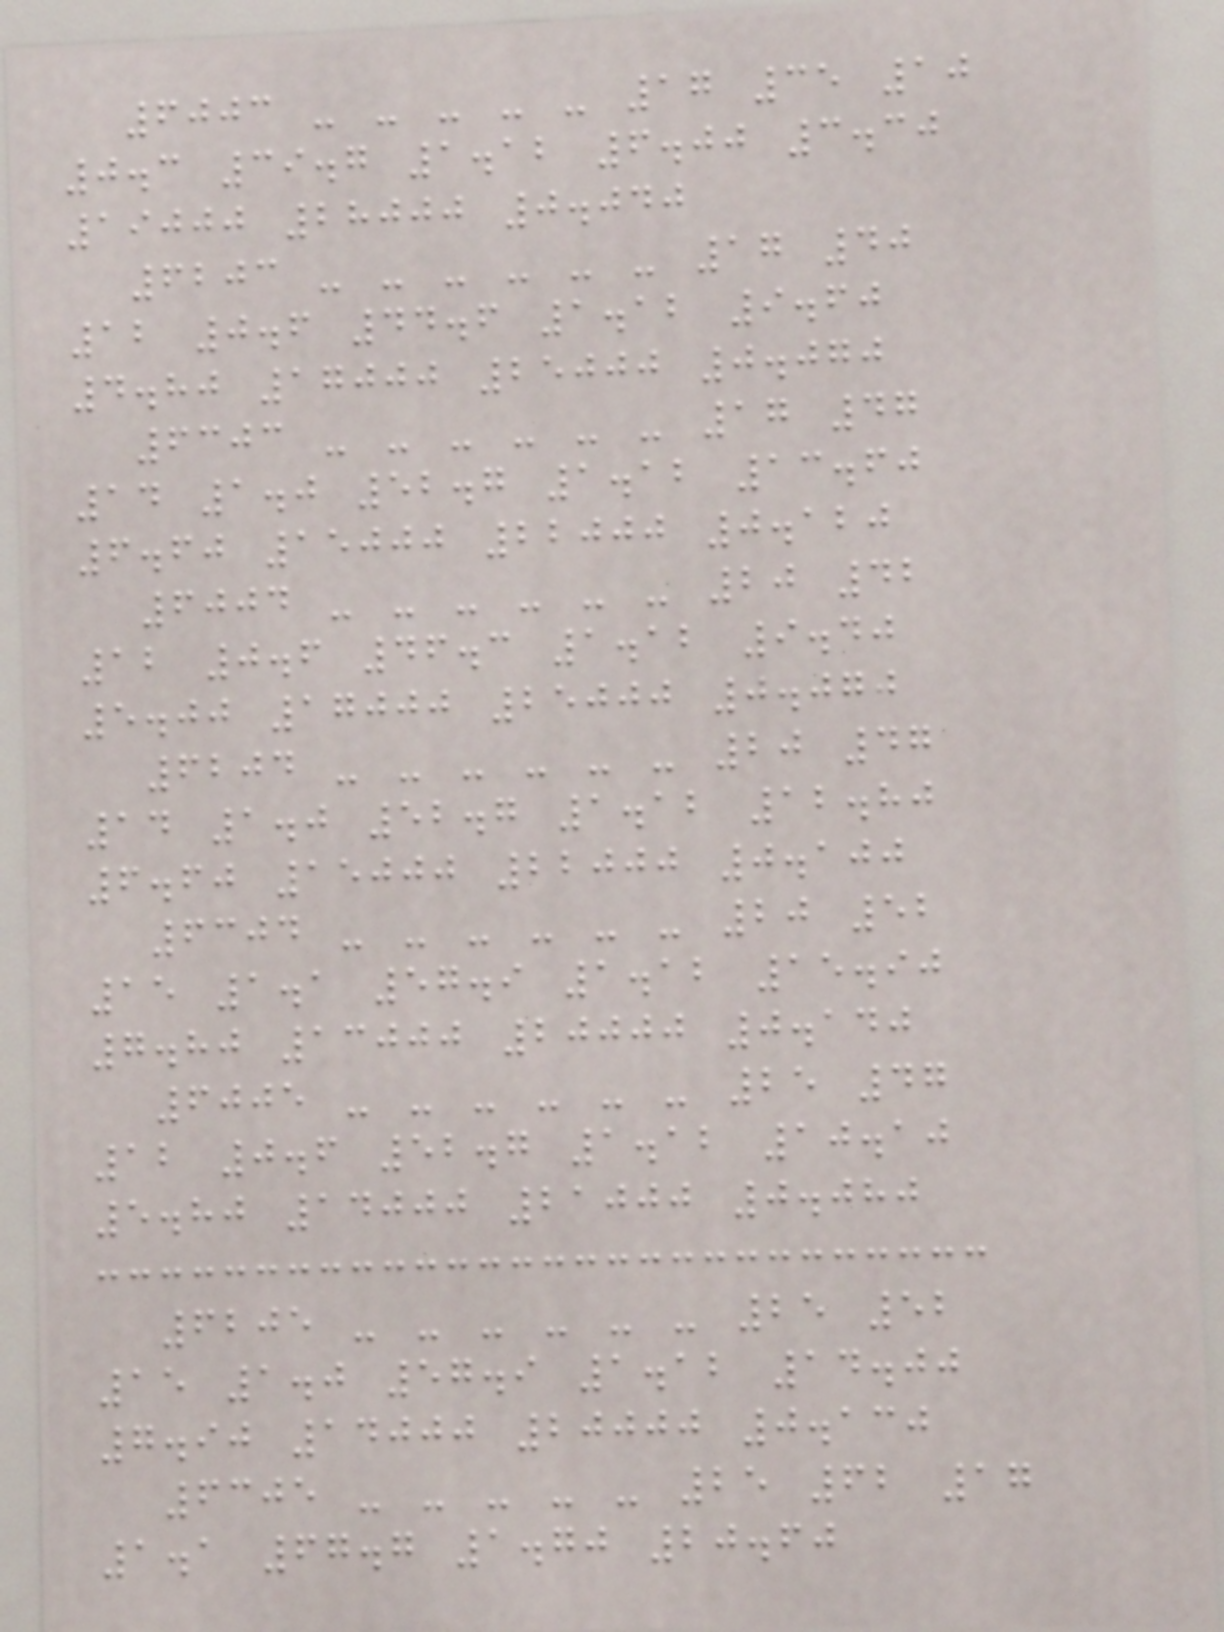6003 - - - - - 17 35 10
0.3 39.7 1.12 6.00 3.30
19000 28000 0.040
6203 - - - - - - 17 40
12 0.6 44.6 1.12 9.60
4.80 17000 25000 0.070
6303 - - - - - - 17 47
14 1.0 52.7 1.12 13.60
6.60 15000 22000 0.120
6004 - - - - - - 20 42
12 0.6 46.3 1.12 9.40
5.00 17000 25000 0.070
6204 - - - - - - 20 47
14 1.0 52.7 1.12 12.80
6.60 15000 22000 0.100
6304 - - - - - - 20 52
15 1.1 57.9 1.12 15.90
7.80 13000 20000 0.140
6005 - - - - - - 25 47
12 0.6 52.7 1.12 10.10
5.80 14000 21000 0.080
6205 - - - - - - 25 52
15 1.0 57.9 1.12 14.00
7.90 14000 20000 0.130
6305 - - - - - 25 62 17
1.1 67.7 1.70 20.60
